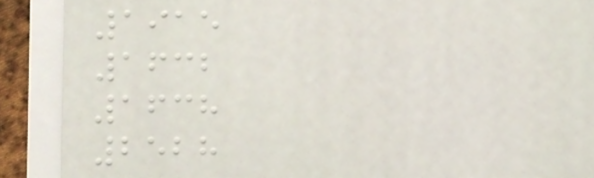1915
1632
1638
2528
